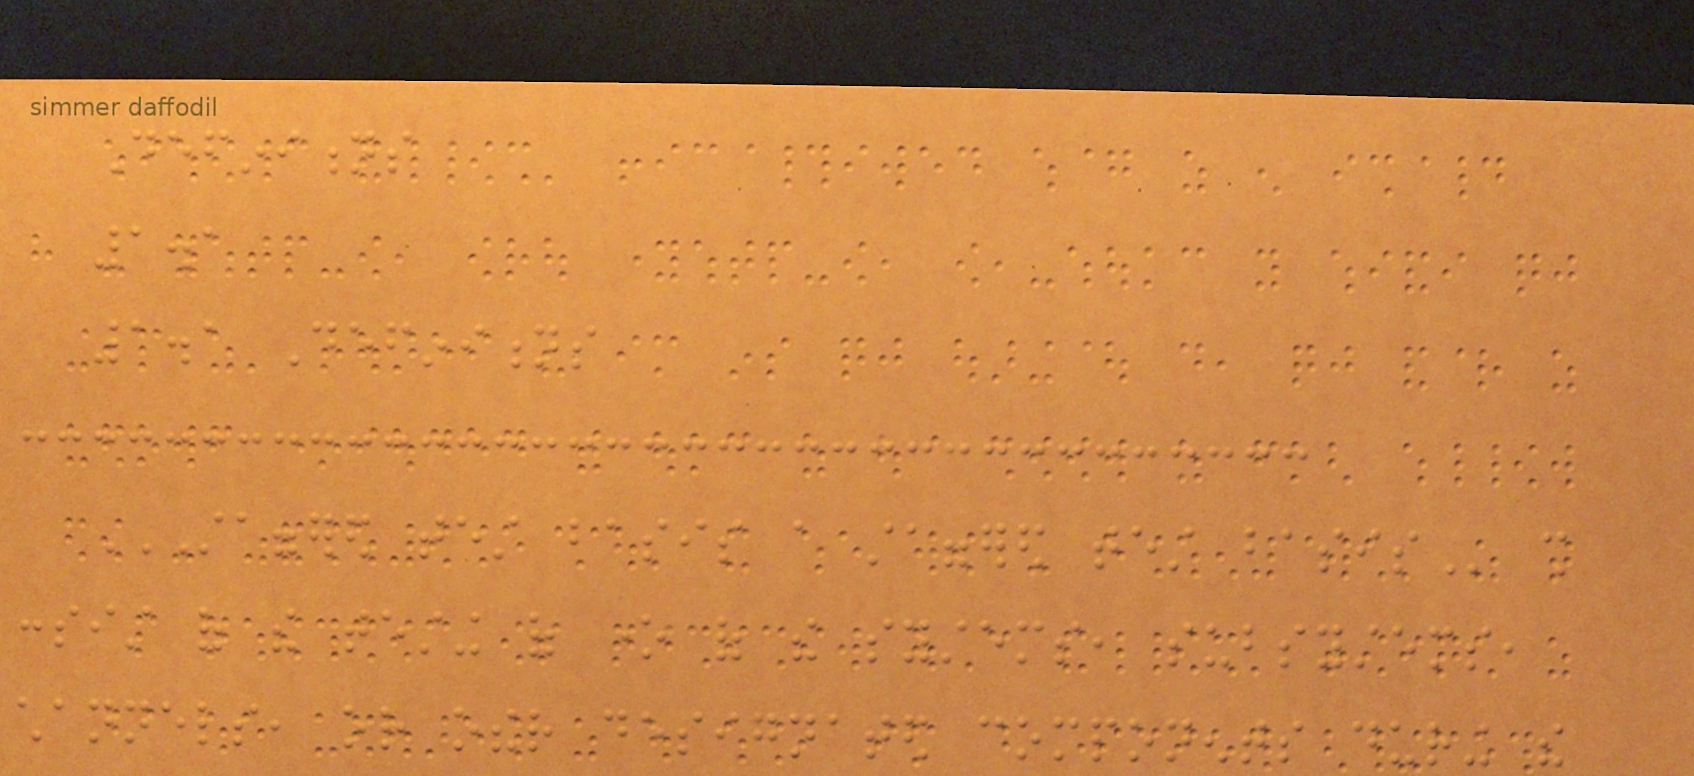Definitions
1.1
1.1 Definitions
STAGGERED TEST BASIS A STAGGERED TEST BASIS shall
consist of the testing of one of the systems, subsystems,
channels, or other designated components during the
